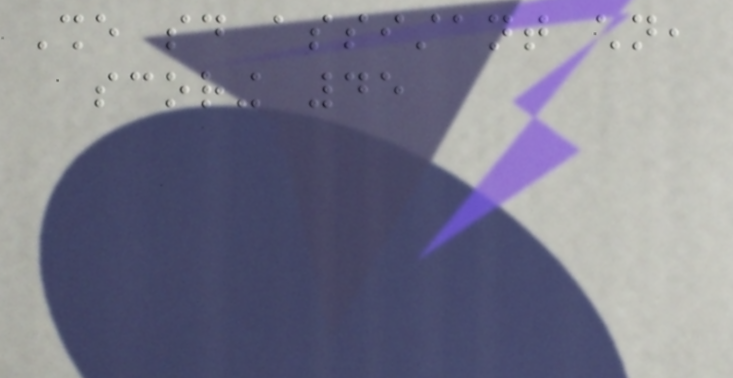She said assistant children,
scoring 45
